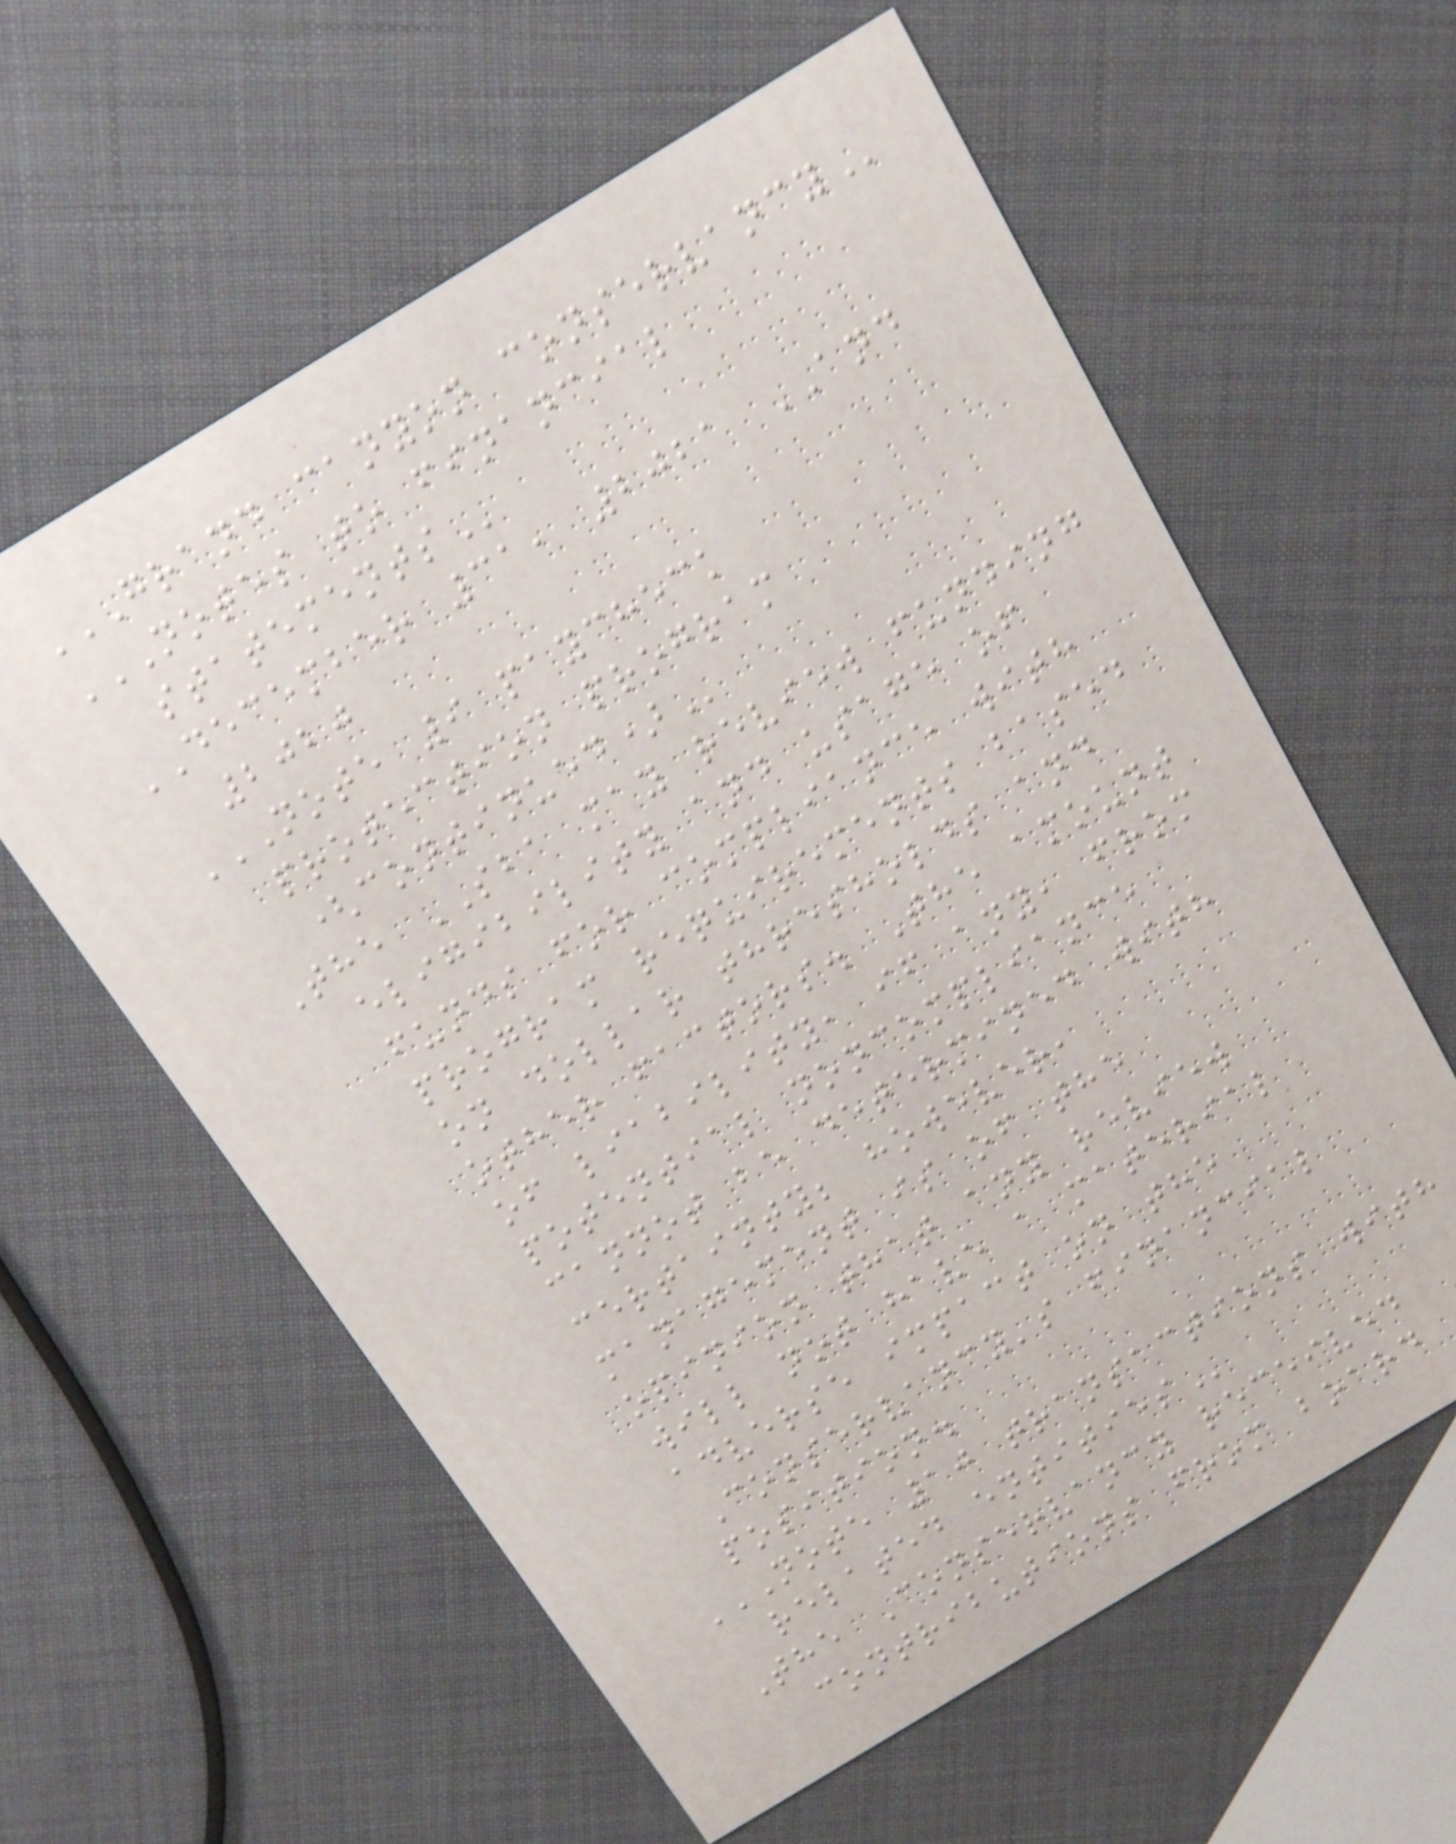GRAND CANYON CONSERVANCY
NOTES TO FINANCIAL
STATEMENTS
DECEMBER 31, 2021 AND
2020
NOTE 9 PAYCHECK
PROTECTION PROGRAM
(CONTINUED)
The SBA may review funding
eligibility and usage of
funds for compliance with
program requirements based
on dollar thresholds and
other factors. The amount
of liability, if any, from
potential noncompliance
cannot be determined with
certainty; however,
management is of the
opinion that any review
will not have a material
adverse impact on the
Conservancy's financial
position.
NOTE 10 TRANSACTIONS WITH
RELATED ENTITIES
The Conservancy received
contributions from board
